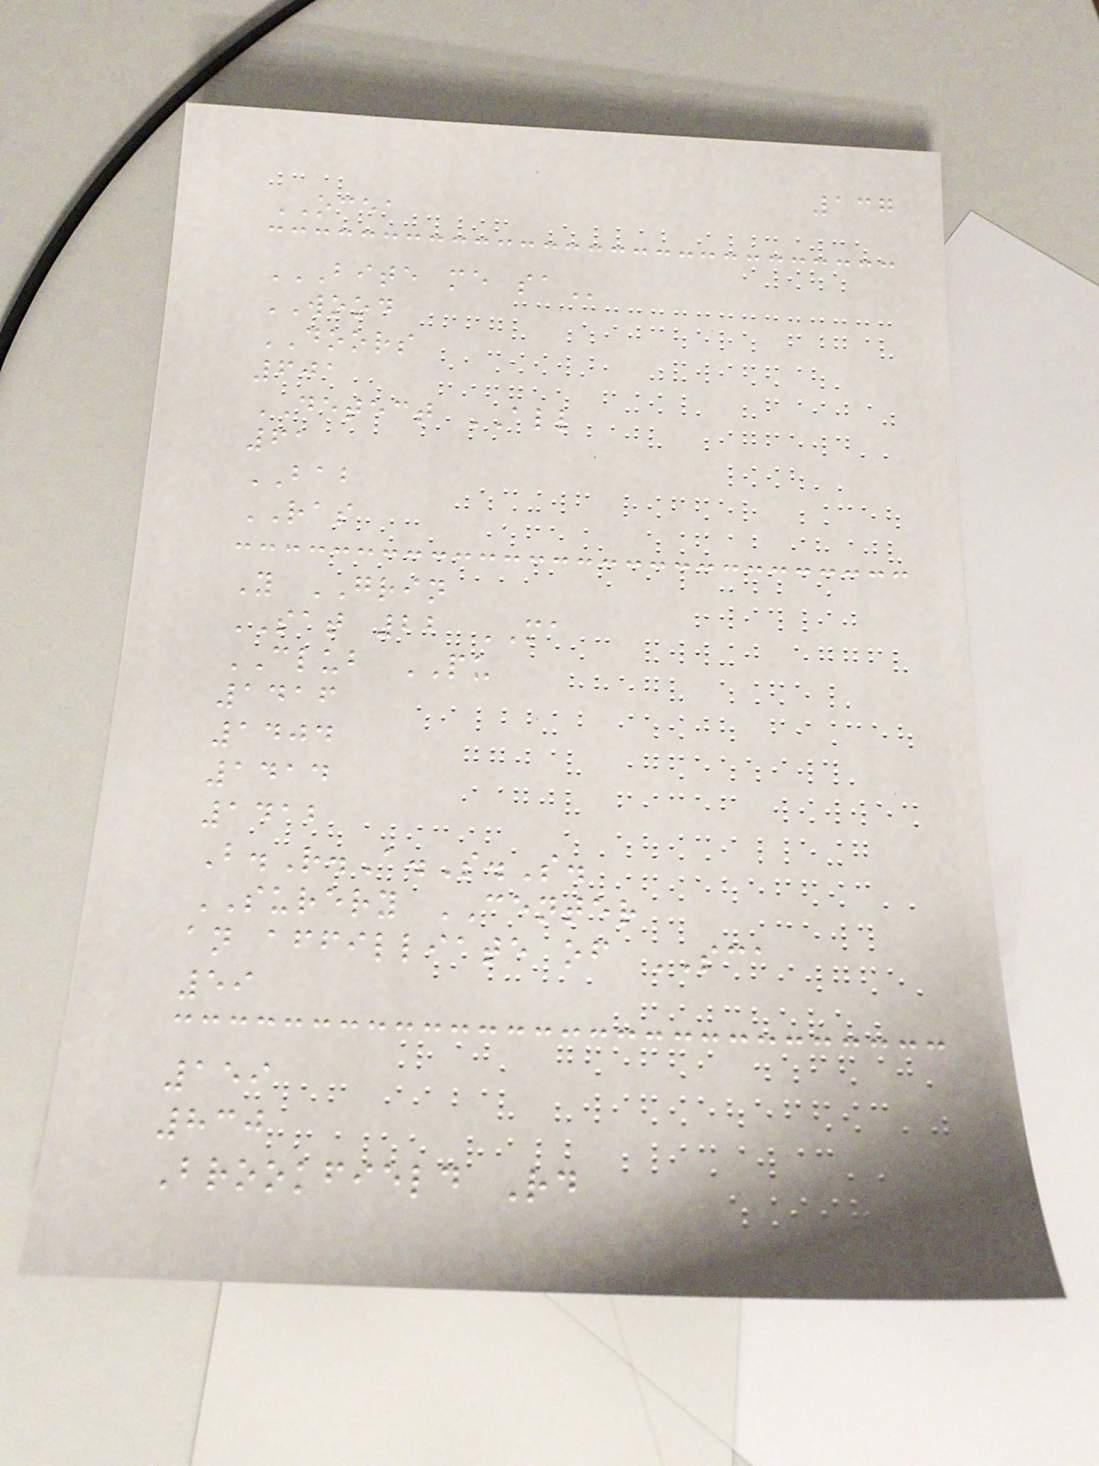137
OCEA
BITE ME SA
WOOD
DOORS
601
DETECT ALL
61
BAB
RAS
Y GRIN
SAT 22 MA
CLUB PU
1416
1404
1414
1412
B.R.A.S.S.
SURERY CENTER
an affilliate of SCA
59
159
830
Brookfield Rd
